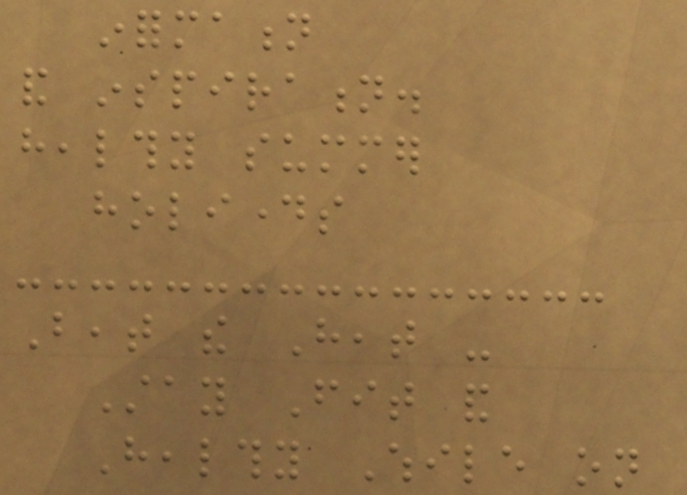information
and inspiration.
healthy summer
holidays
Beat the Heat -
Stay Fit and
Healthy While on
